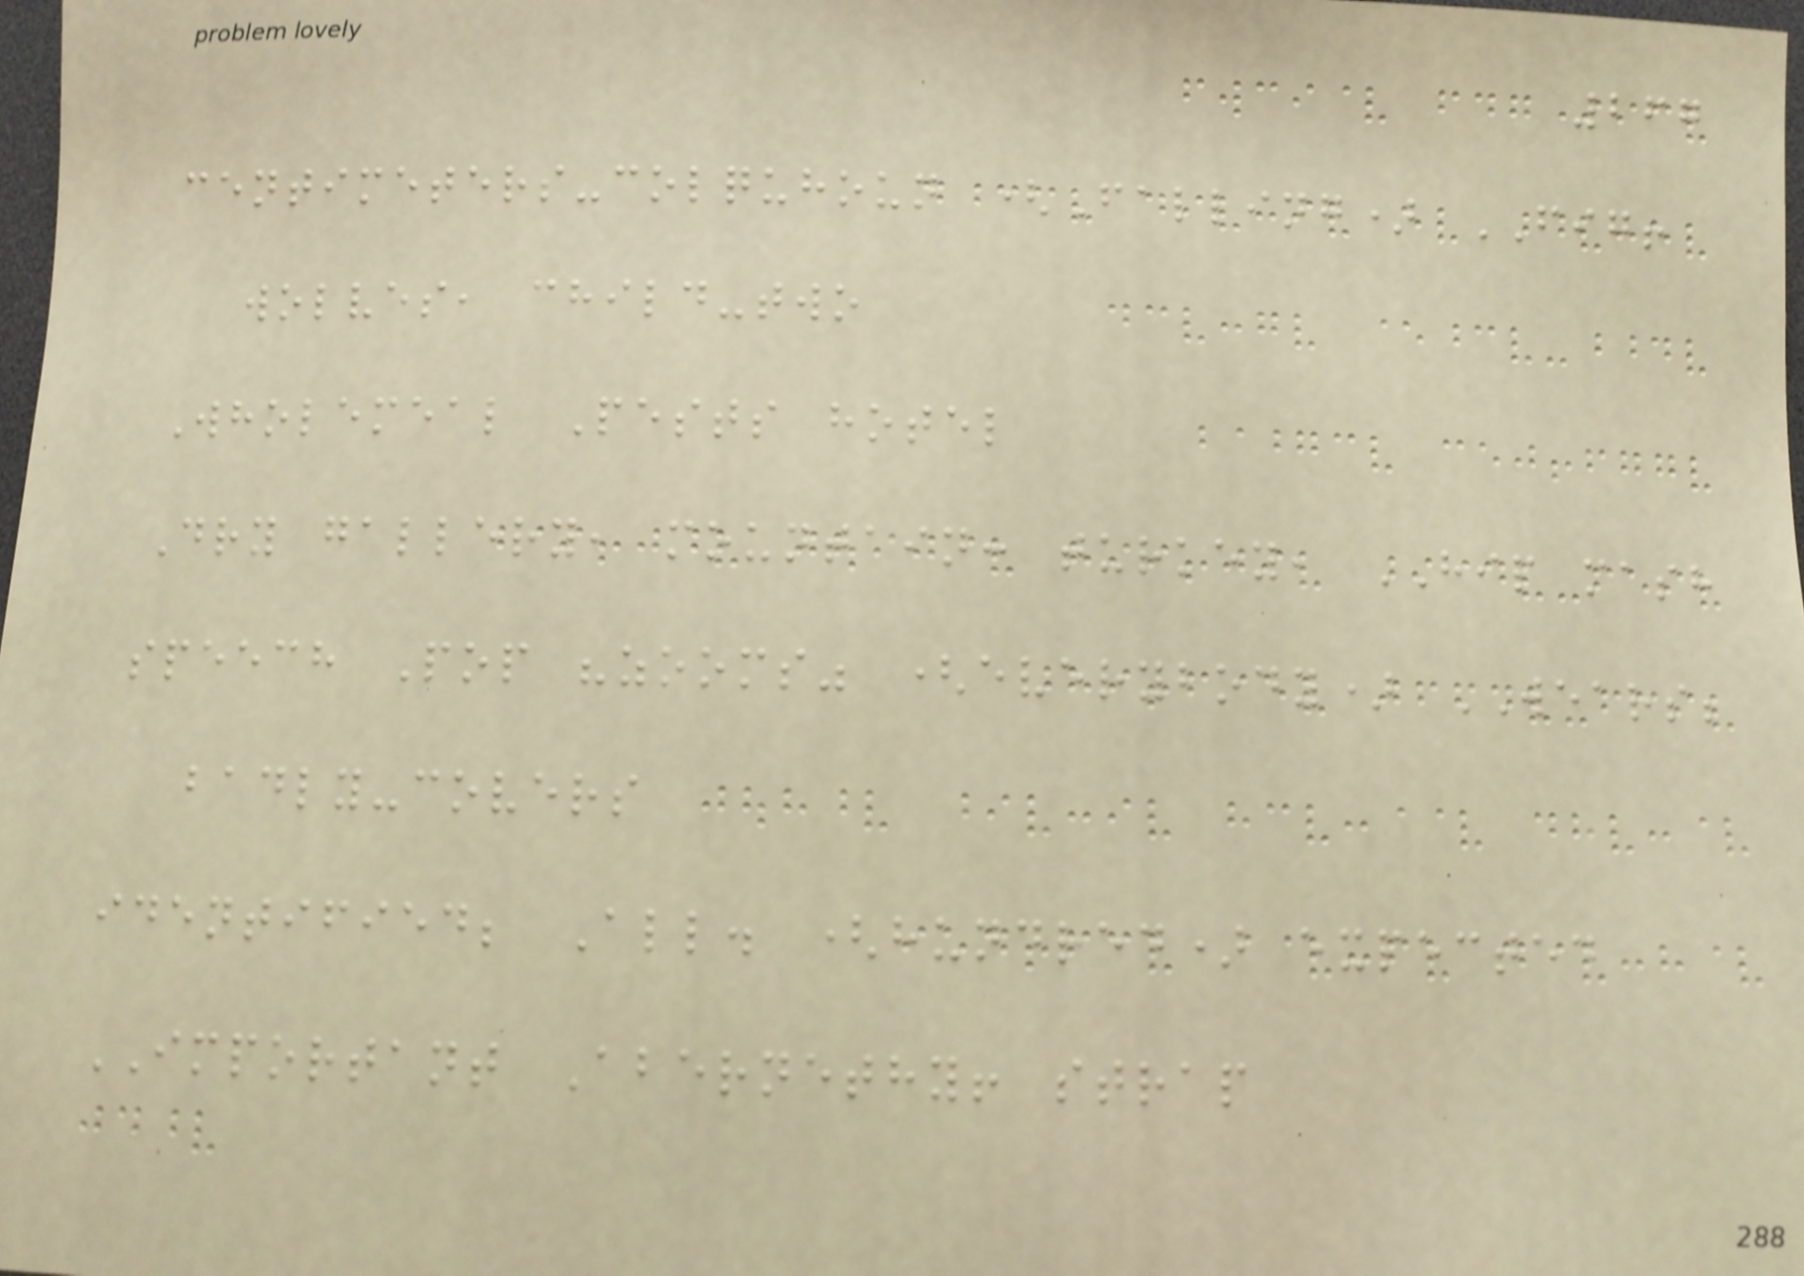267
centimeters-colquhoun (Falling) FIG!
wolves, child-two
Wholemeal Pests hotel
Dry gallery, mountain: turkey, HIP mash
speech Pop "zooms" (everybody) WEARS;
badly-covers
identified; All. (hundred) expected
IMPORTANT Abernethy! strap
